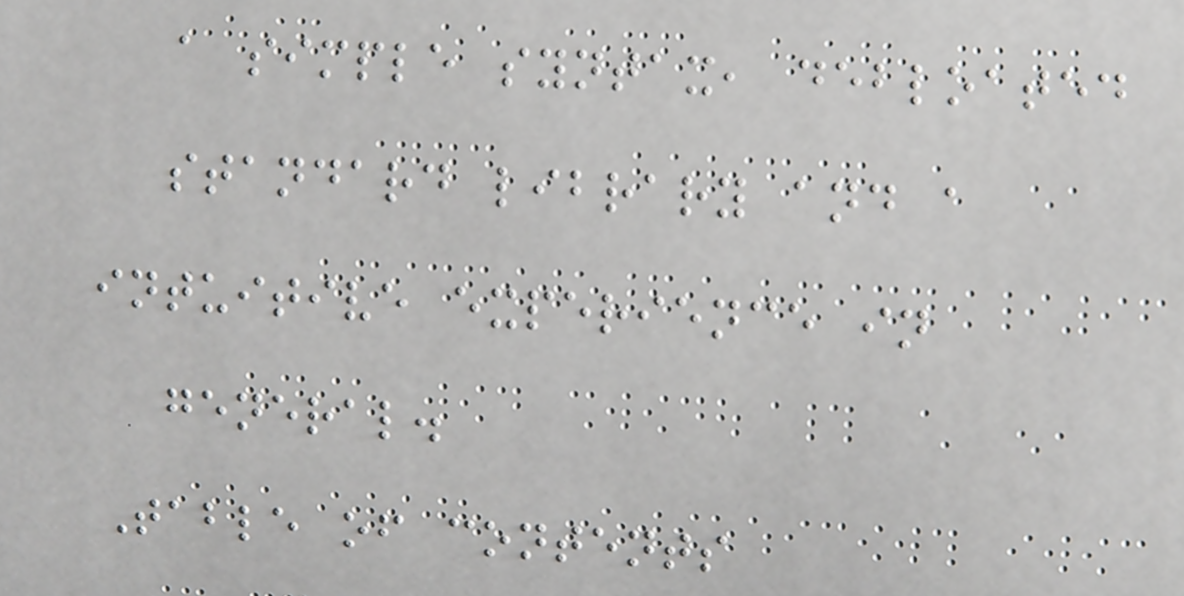a simple syntax, debloated
standard library and a
intuitive experience in
general.
Table of contents
